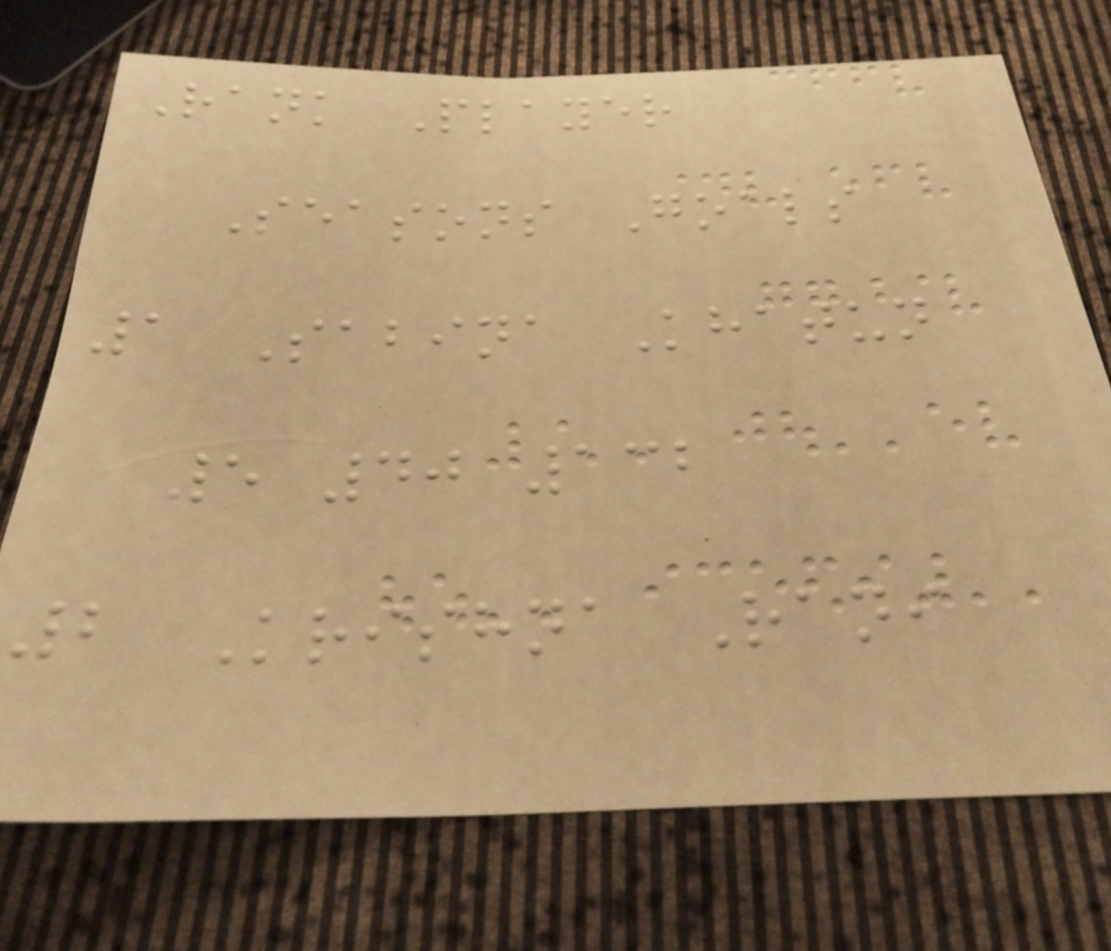Rank Player
Seasons Goals
1 Sabina Khatun
5 40 132
2 Krishna Rani
